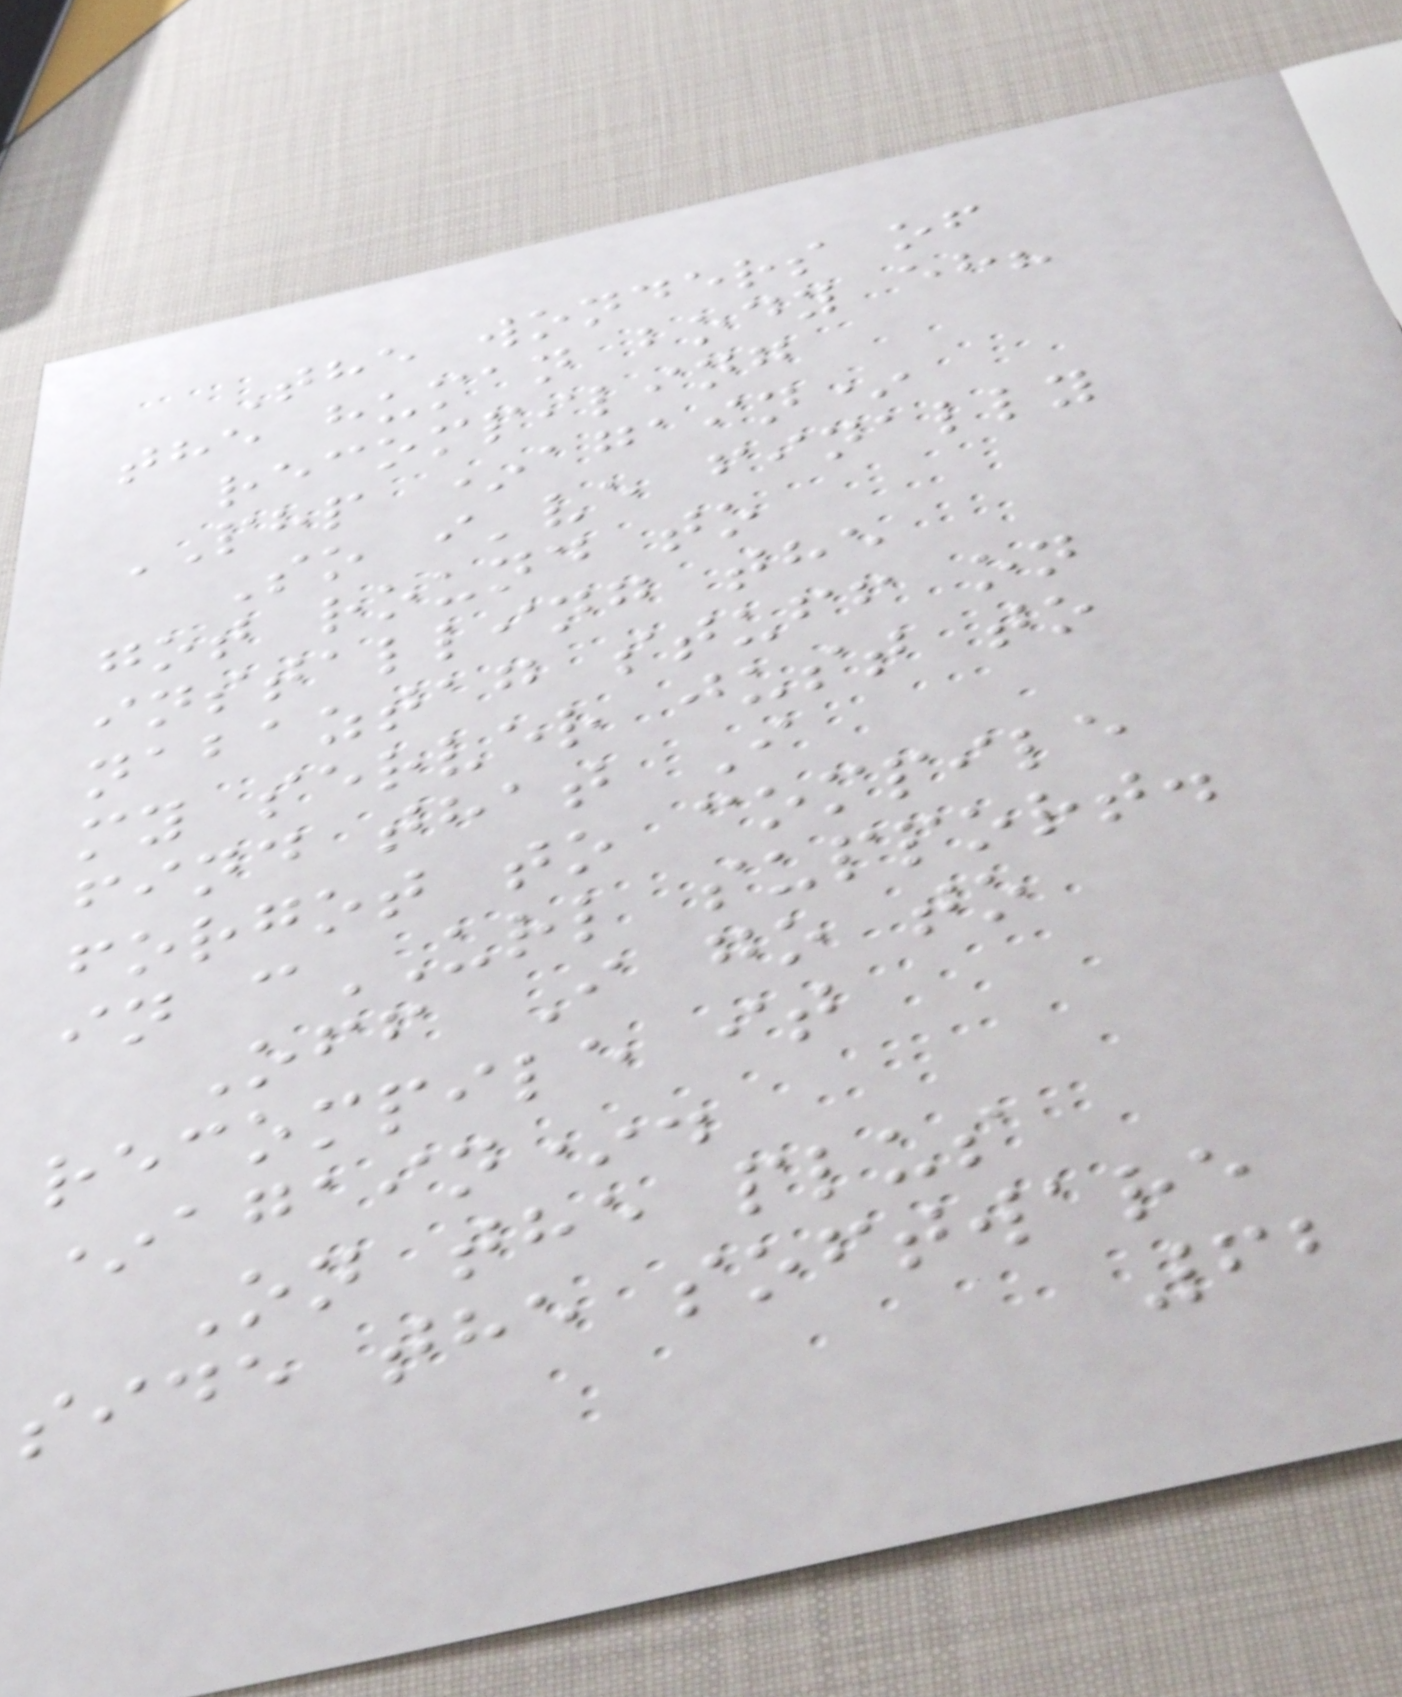The wonders of
the human body eh?
recompiling
PHP *again*
So i've finally
got round to
installing the
nabaztag stuff on
my server just to
find that I
forgot to compile
in cURL support.
Off I go to
recompile it
*again*.
On the plus
side the software
62
